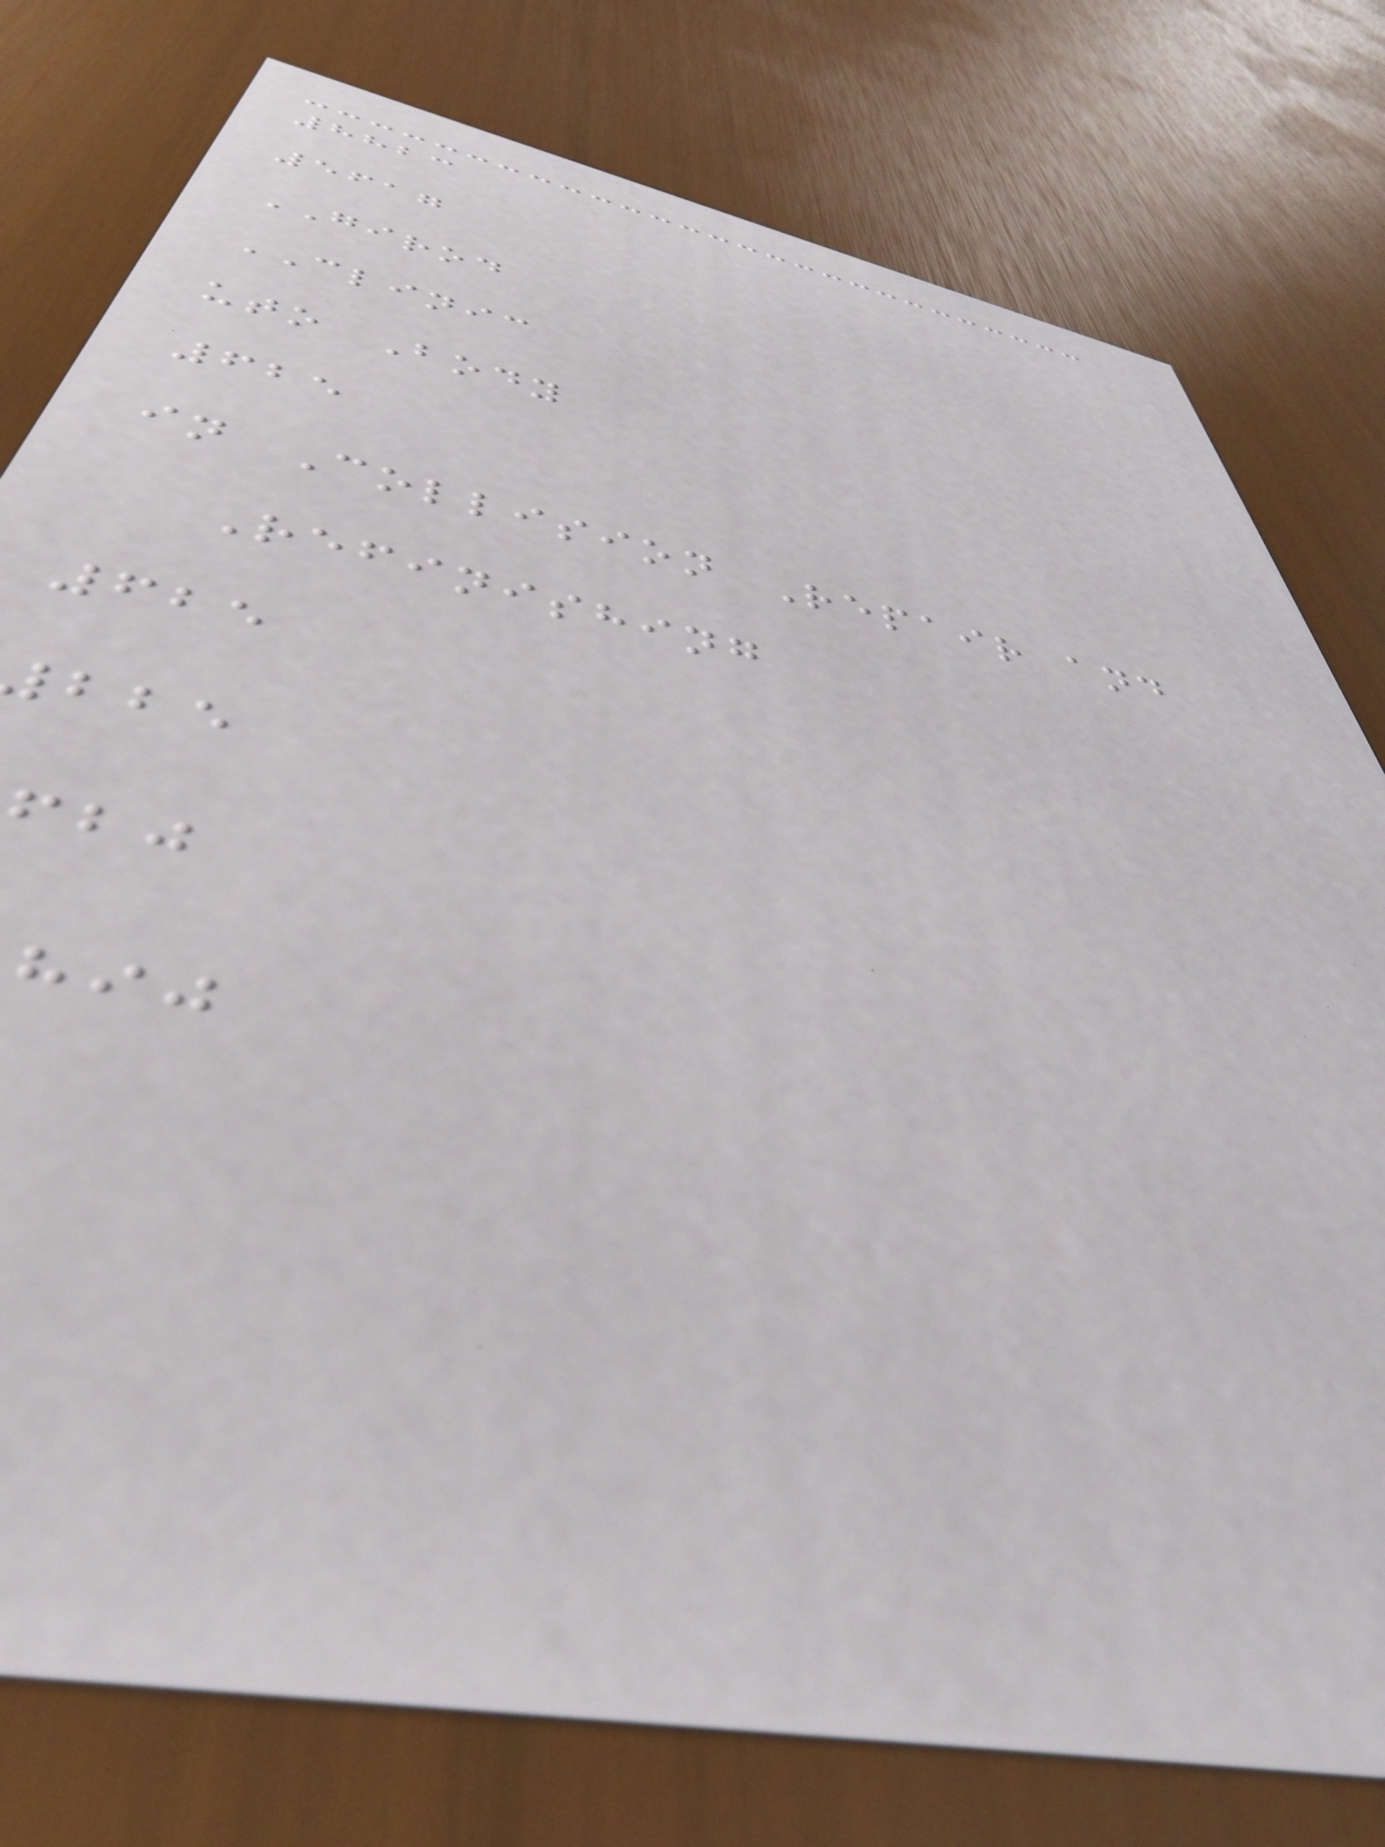8823
5617
GIROD
CLINIC
uto Body
625
in Collision Repair and
Refinishing
625
